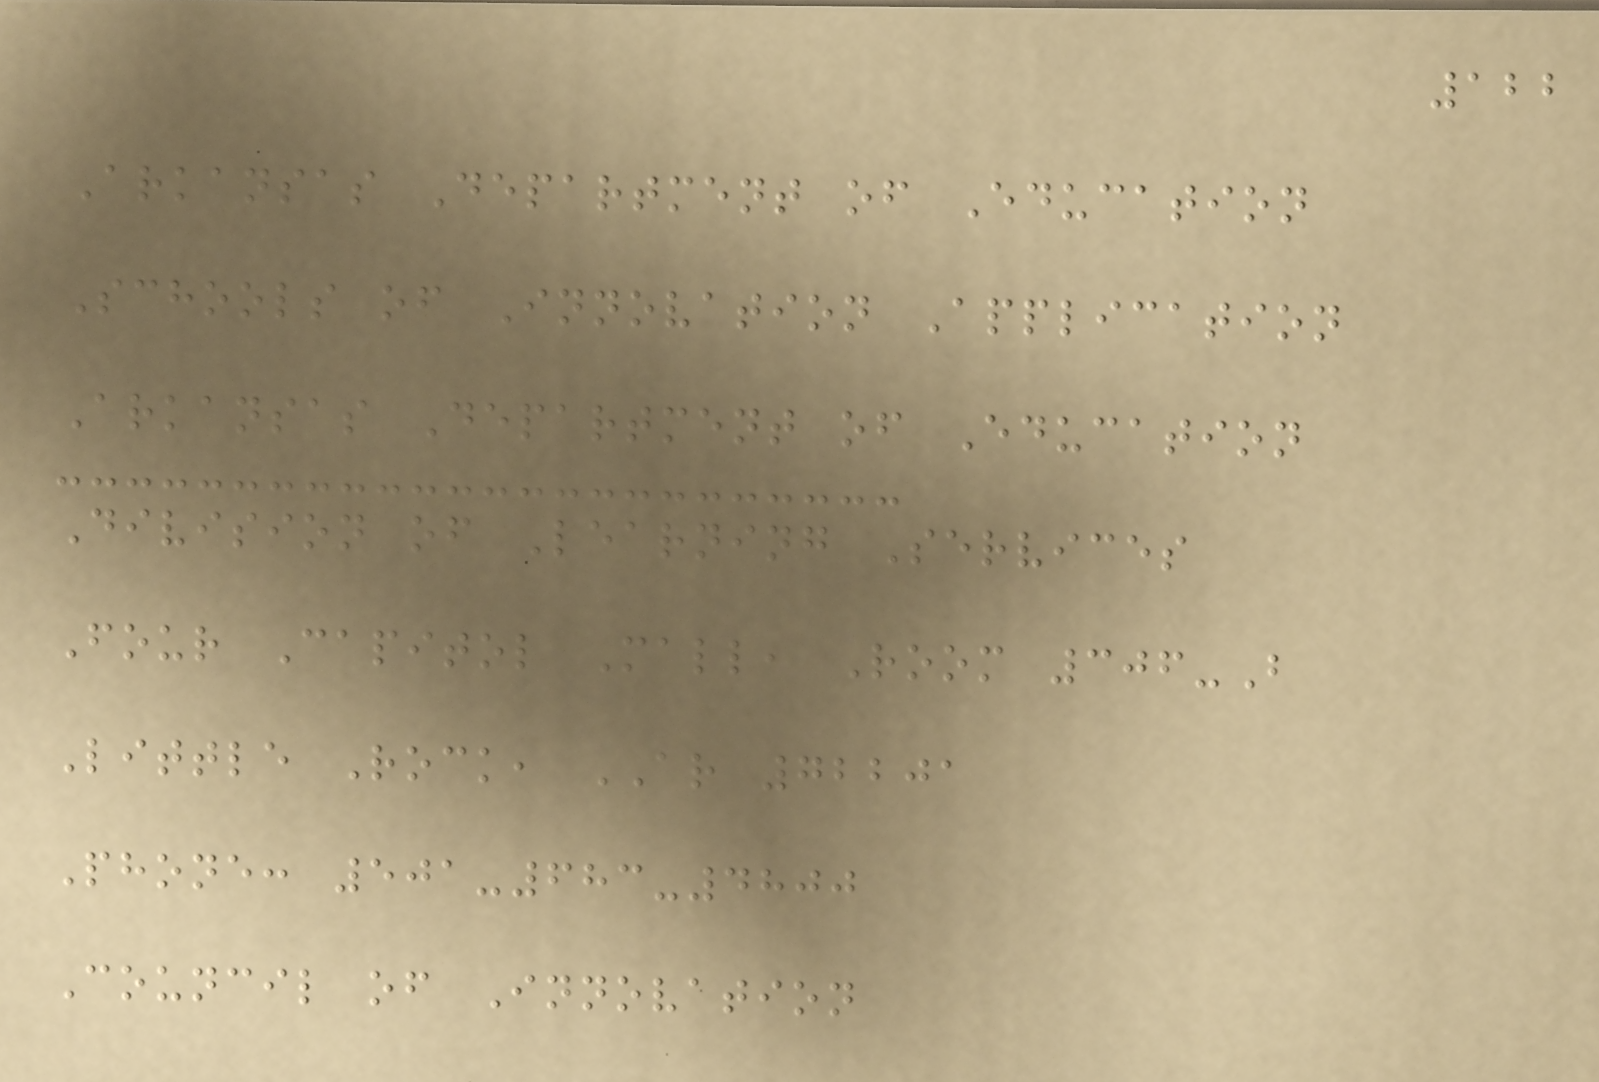122
Arkansas Department of Education
Schools of Innovation Application
Arkansas Department of Education
Division of Learning Services
Four Capitol Mall, Room 306-B
Little Rock, AR 72201
Phone: 501-683-4800
Council of Innovation
